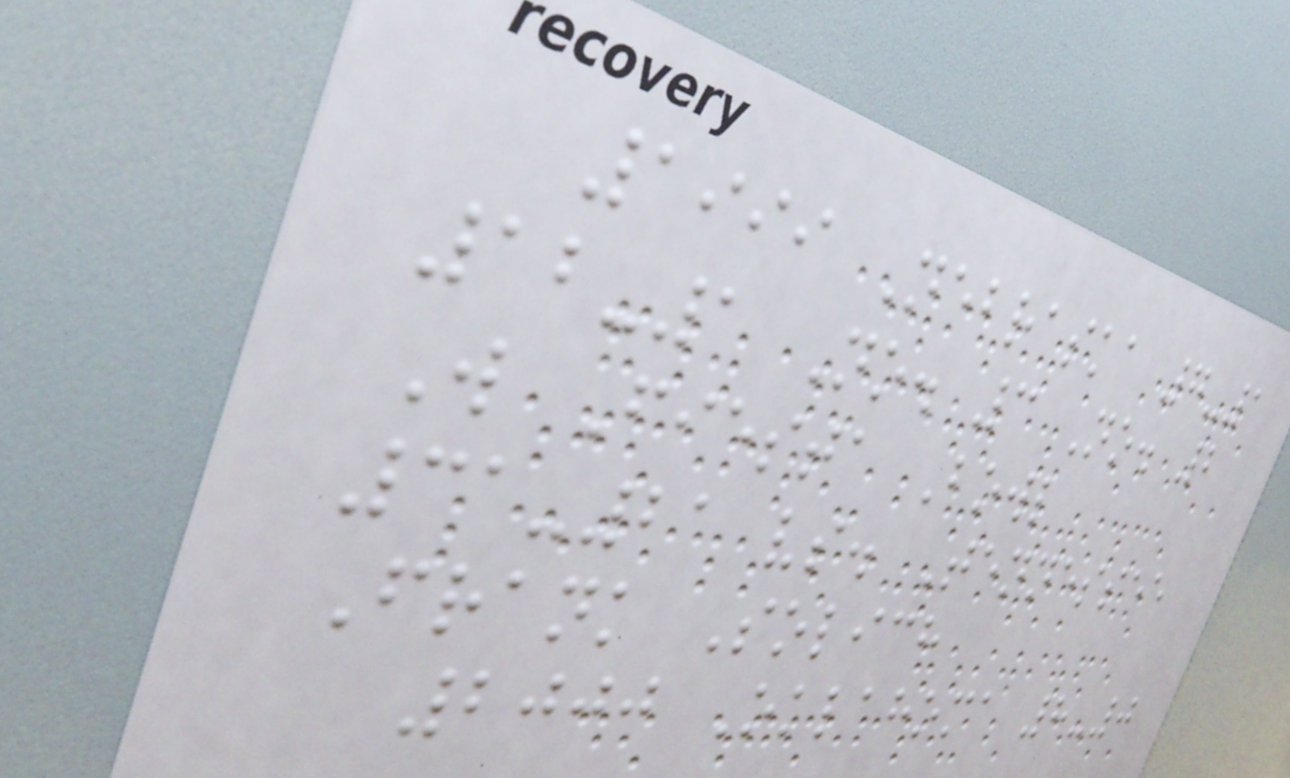1999 Nebraska 7-1
12-1 No. 3 No. 2
W Fiesta Bowl
31-21 vs. Tennessee
Frank Solich
2000 Oklahoma 8-0
